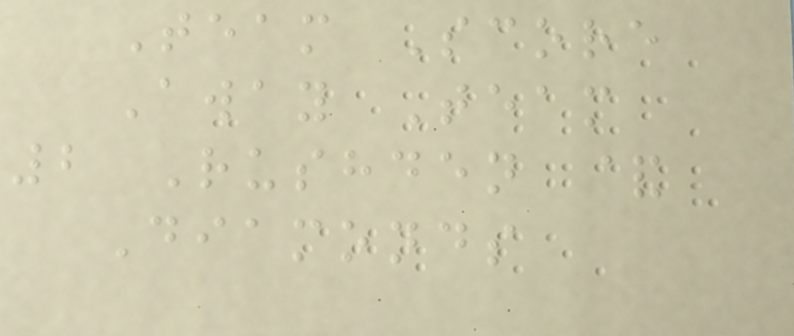Team Score
Away Team
2 Rushden &
Diamonds
